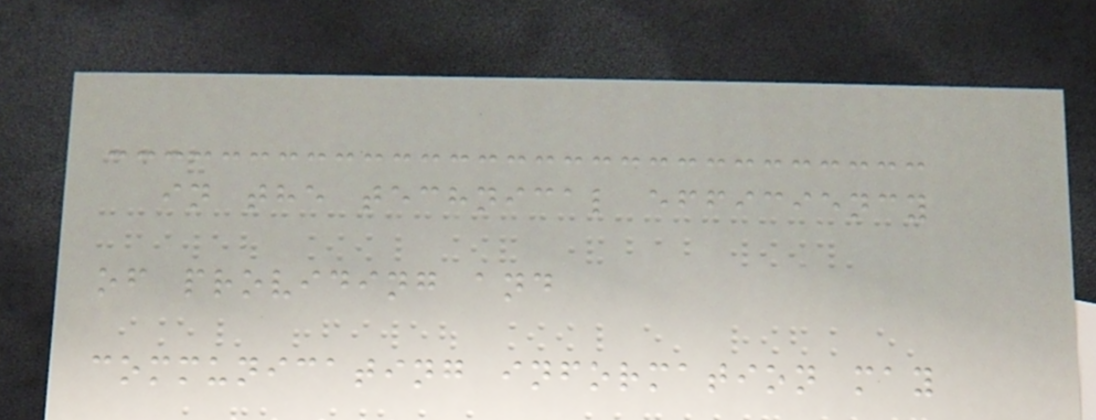in the technical efficiency
of providing and
communicating information may
